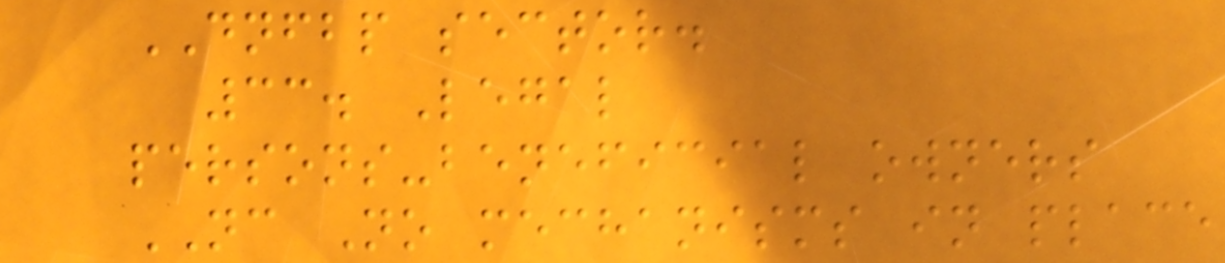DNFBP sector.
33. Legal
persons-beneficial owners
NC No mechanisms in place
